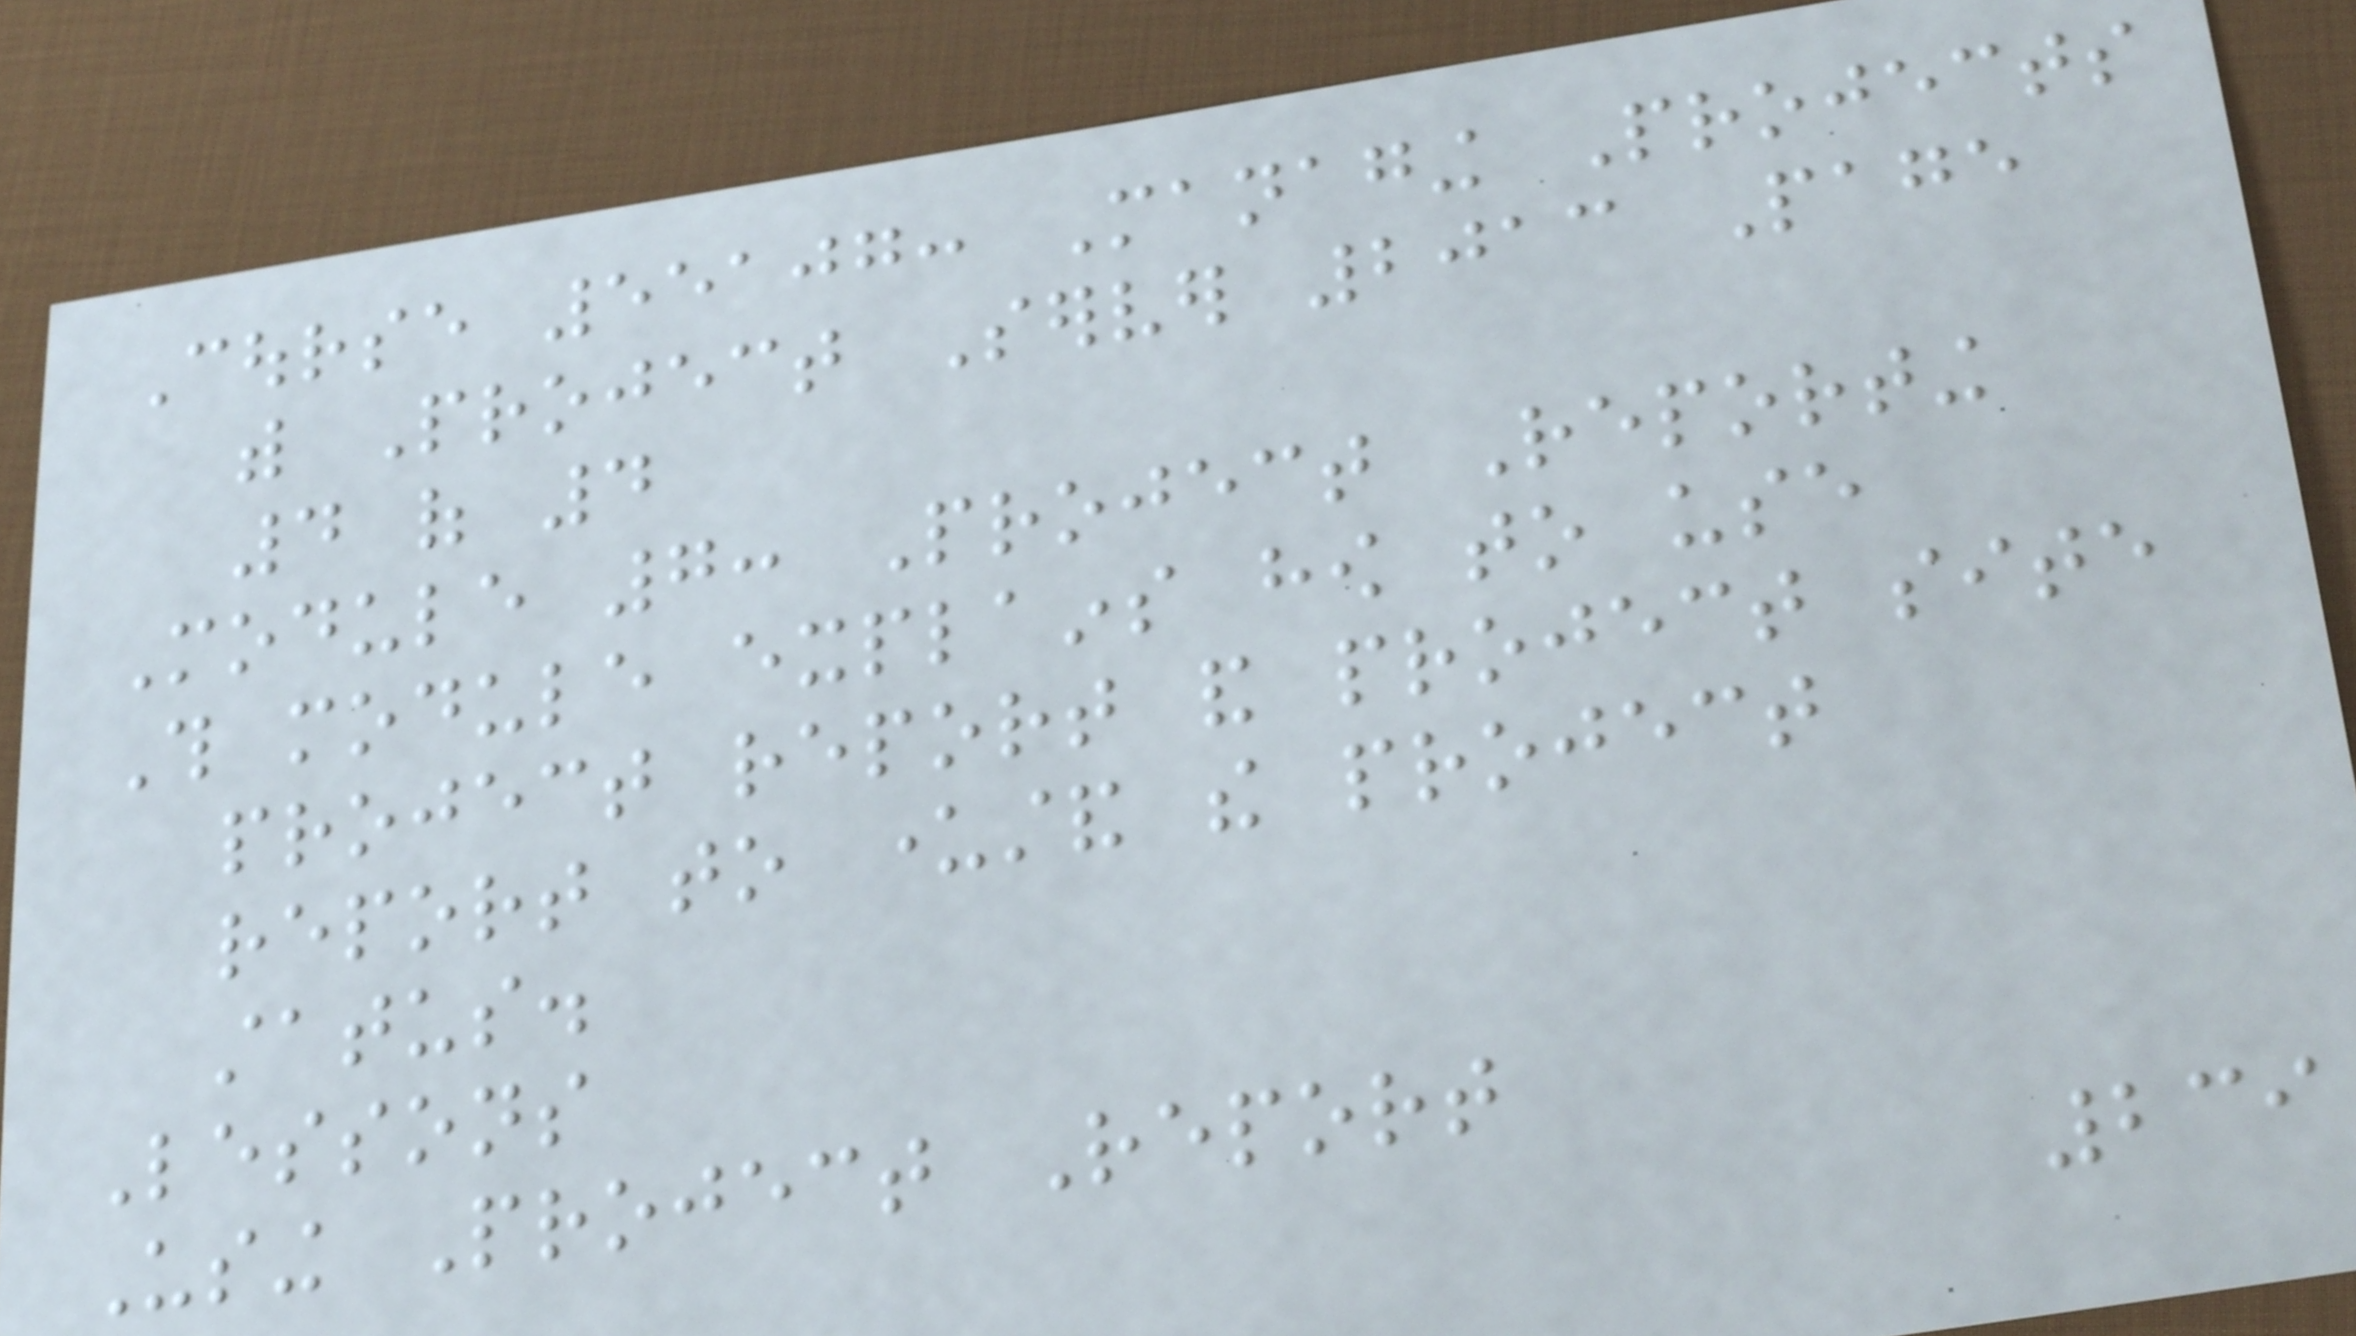Course 55107: Managing Projects
with Project Server 2013 Page
4 of 4
Module 7: Project Reporting
This module explains how to use
project report and project site
report to understand the project
status.
Lessons
Using Project Report
239
